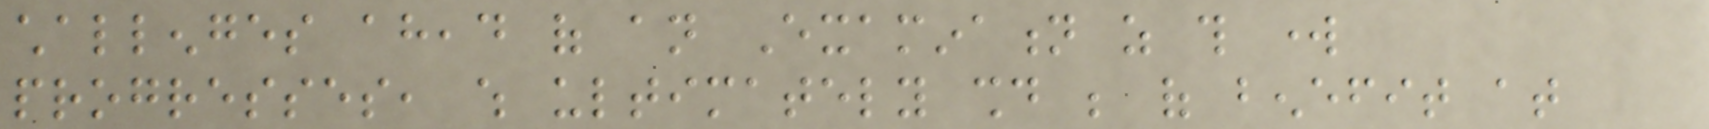challenges ahead of an Examination as this work
progresses, which ultimately should be of benefit at
